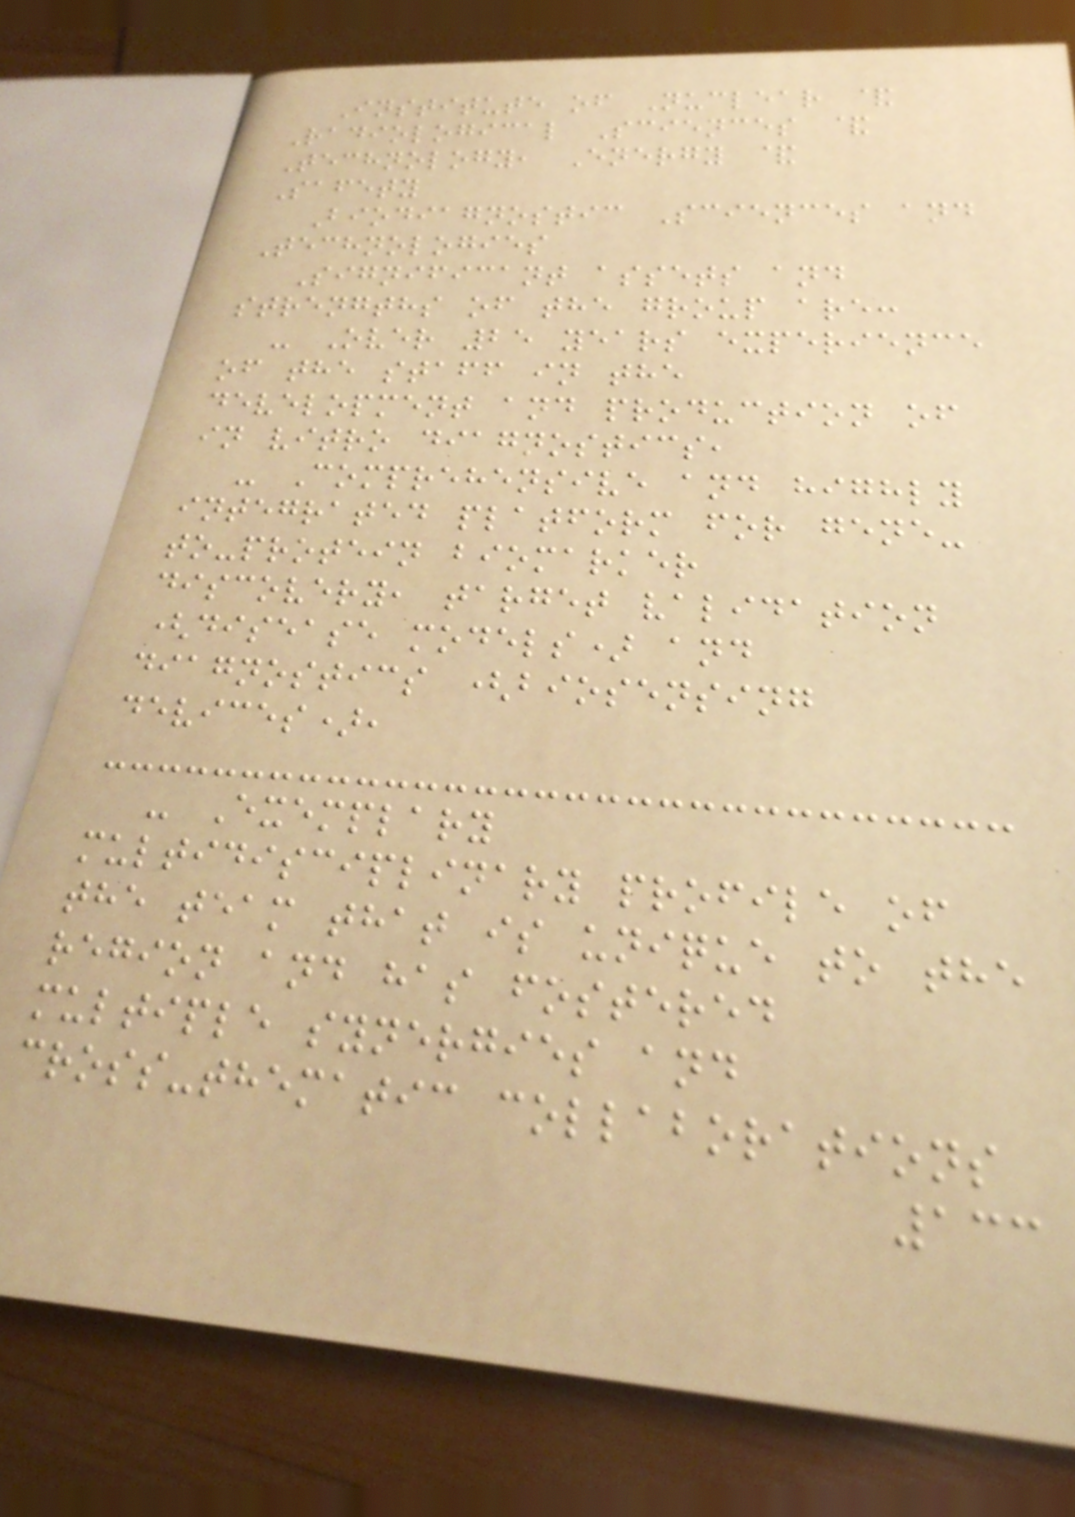Institute of Nuclear &
Radiological Sciences &
Technology, Energy &
Safety
Biodiagnostic Sciences and
Technologies
Significant assets and
strengths of the group are:
- Over 25 years experience
of the staff in the
development and production of
in vitro diagnostics,
- Comprehensive and highly
integrated platform for gene-
to-protein biomarker
discovery, target validation
(disease models) and
diagnostics (biosensing
devices),
- Exemplary
multidisciplinary profile of
the team that is unique to the
region and has fostered
multiple synergies and
cross-thematic collaborations
133
